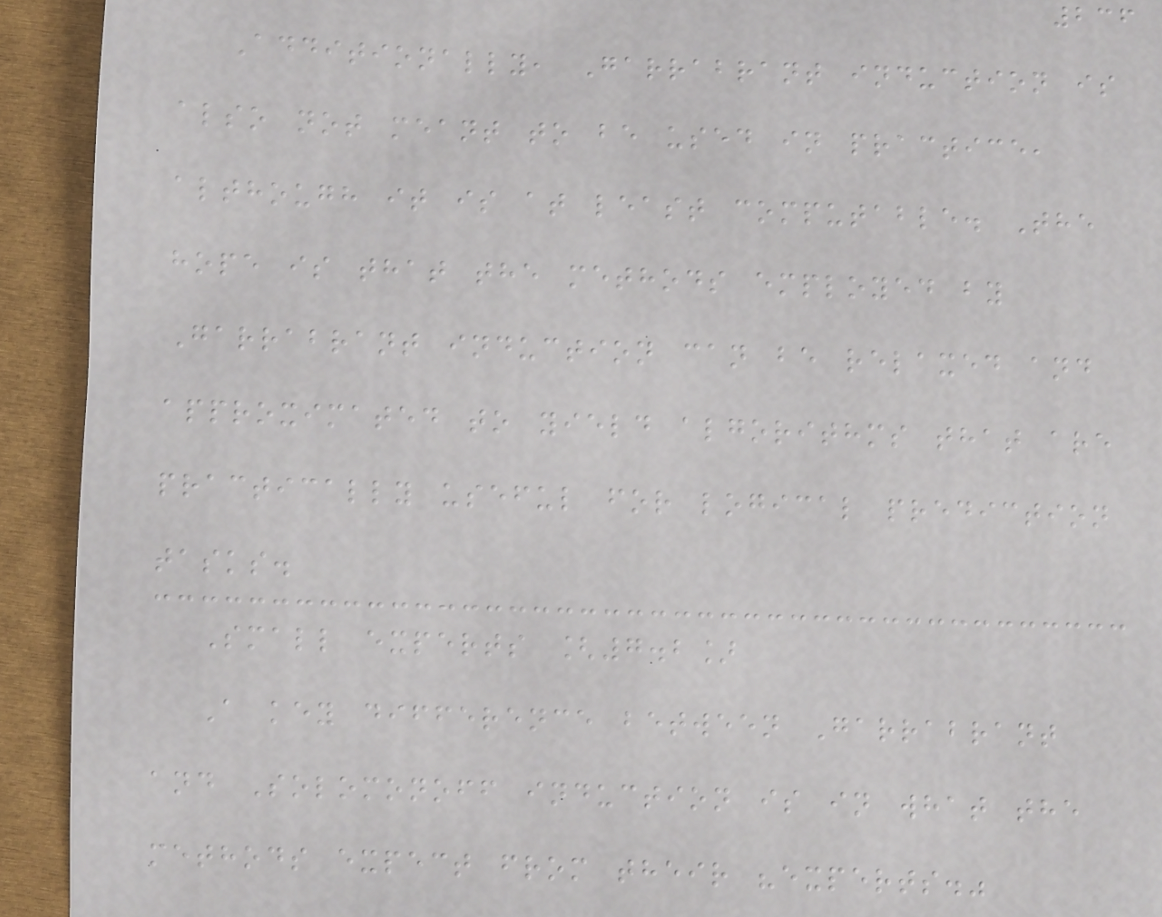236
Additionally, Garrabrant induction is
also not meant to be used in practice,
although it is at least computable. The
hope is that the methods employed by
Garrabrant induction can be relaxed and
approximated to yield algorithms that are
practically useful for logical prediction
tasks.
Small experts [7.2]
A key difference between Garrabrant
and Solomonoff induction is in what the
methods expect from their "experts."
